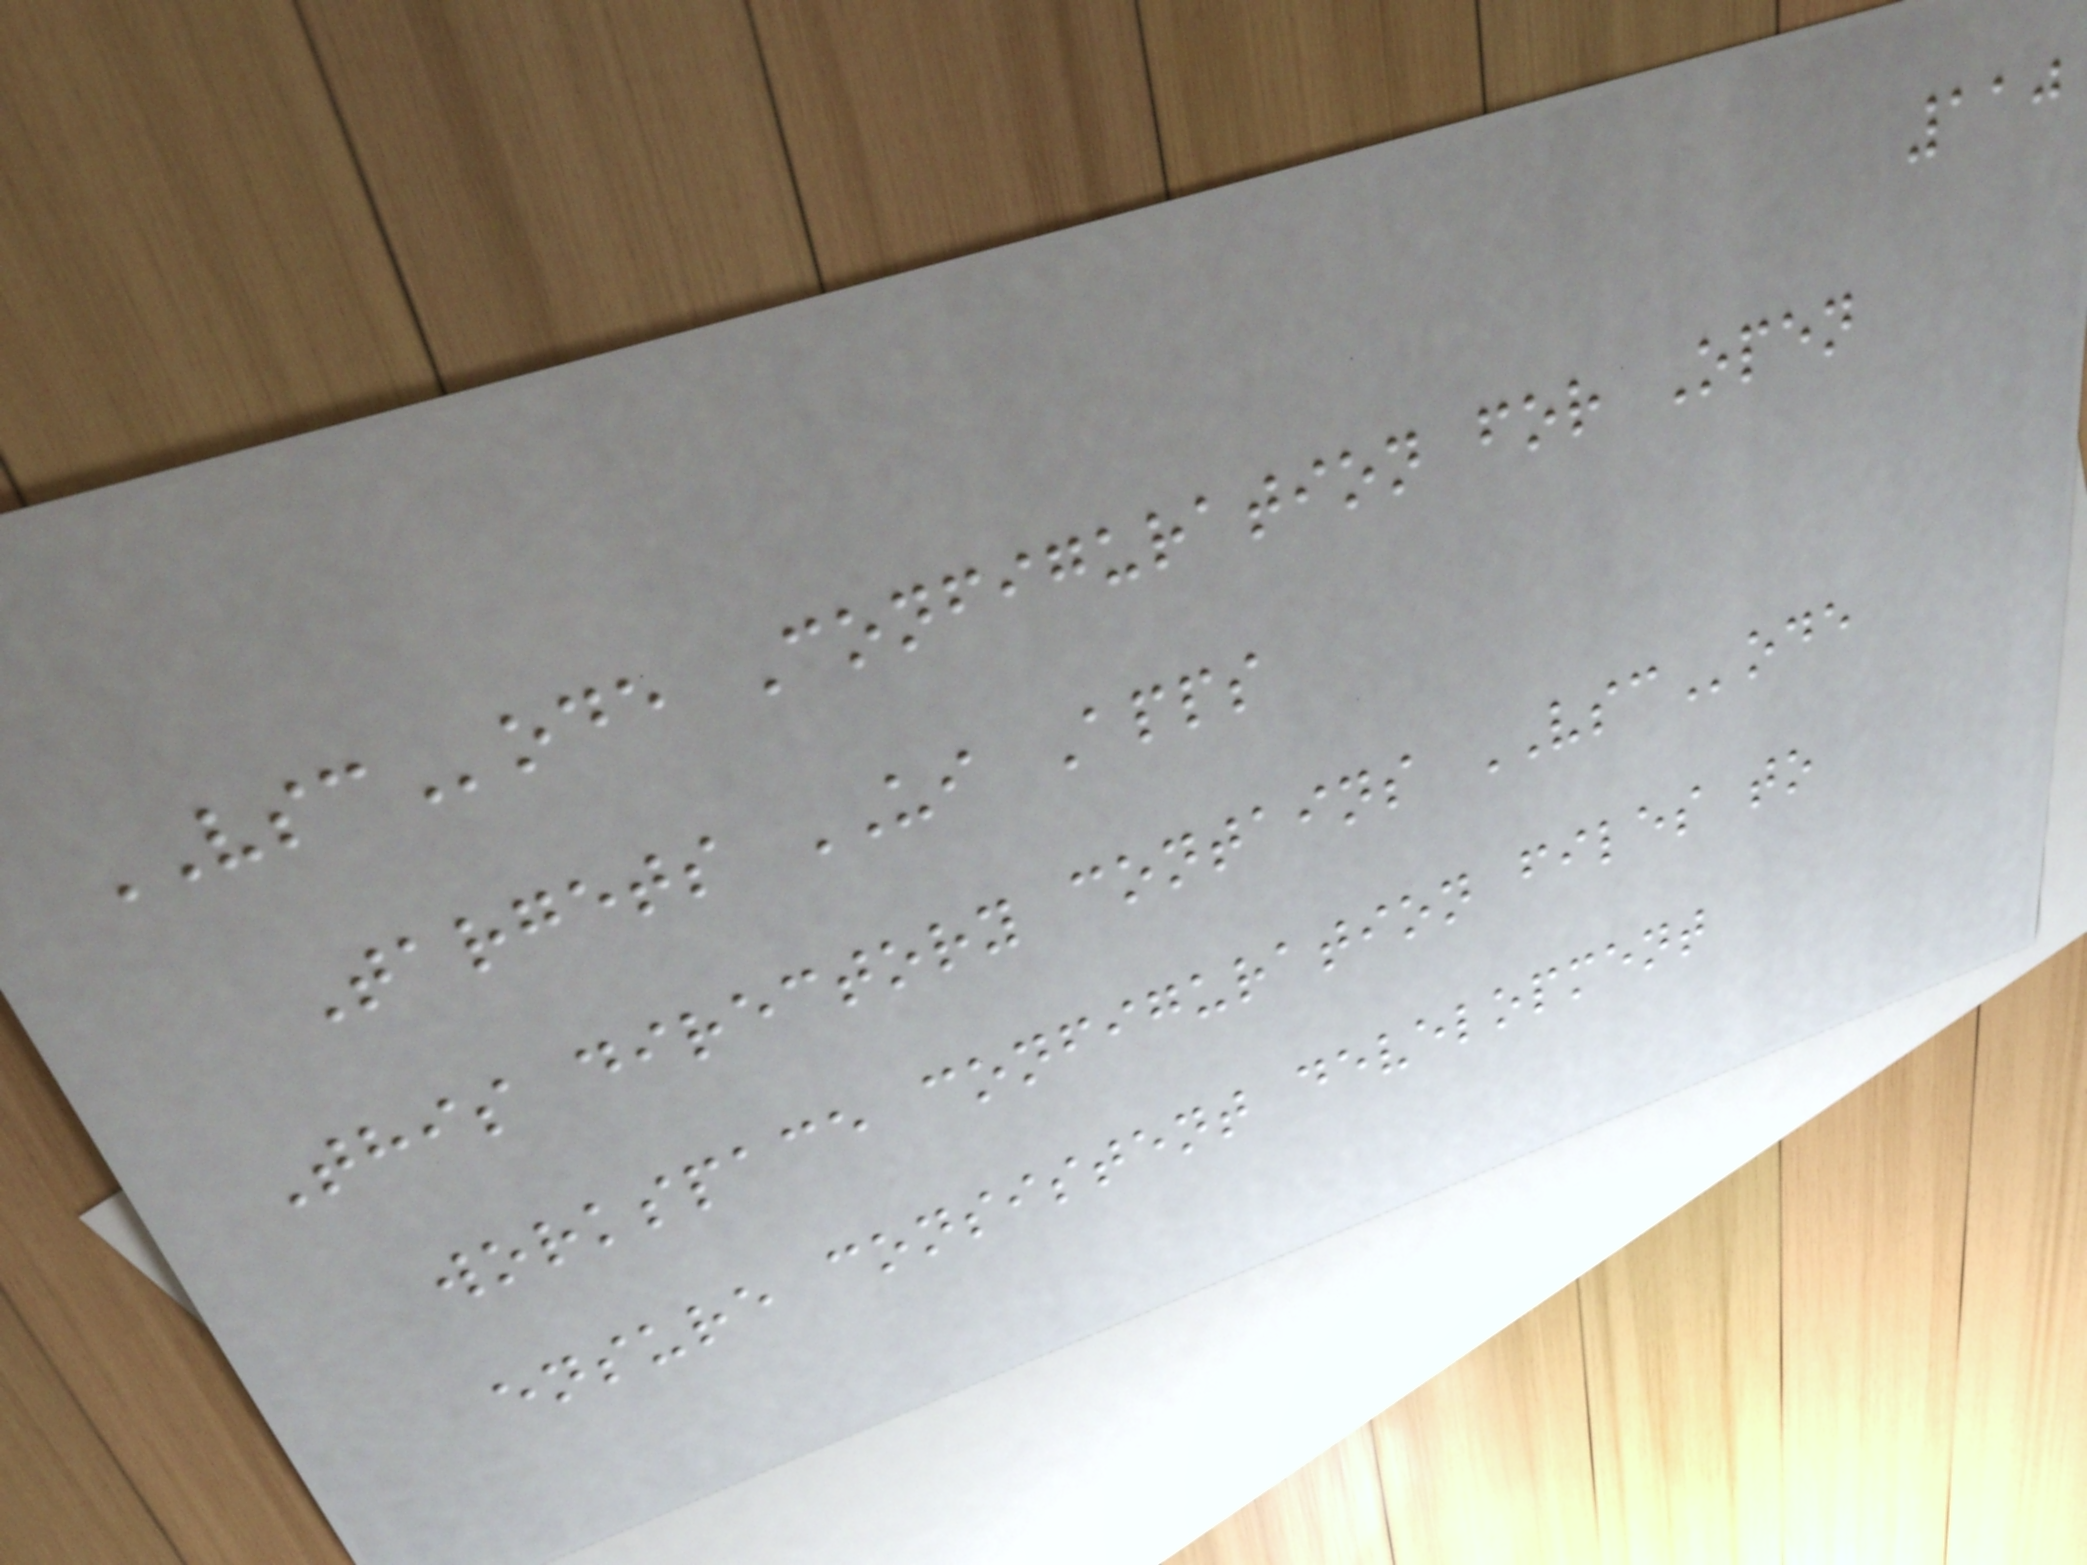110
VSCode Configuration for Open
Targets UI Apps
This directory contains VSCode
workspace configuration files to
ensure consistent development
